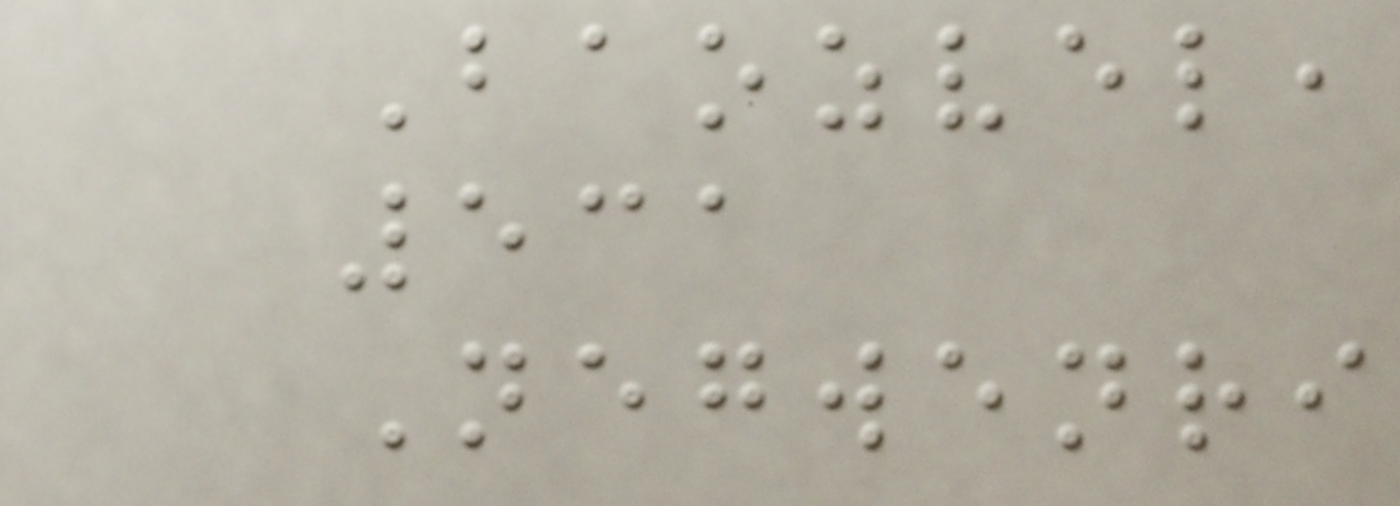Baozvel,
531
Negwenri
